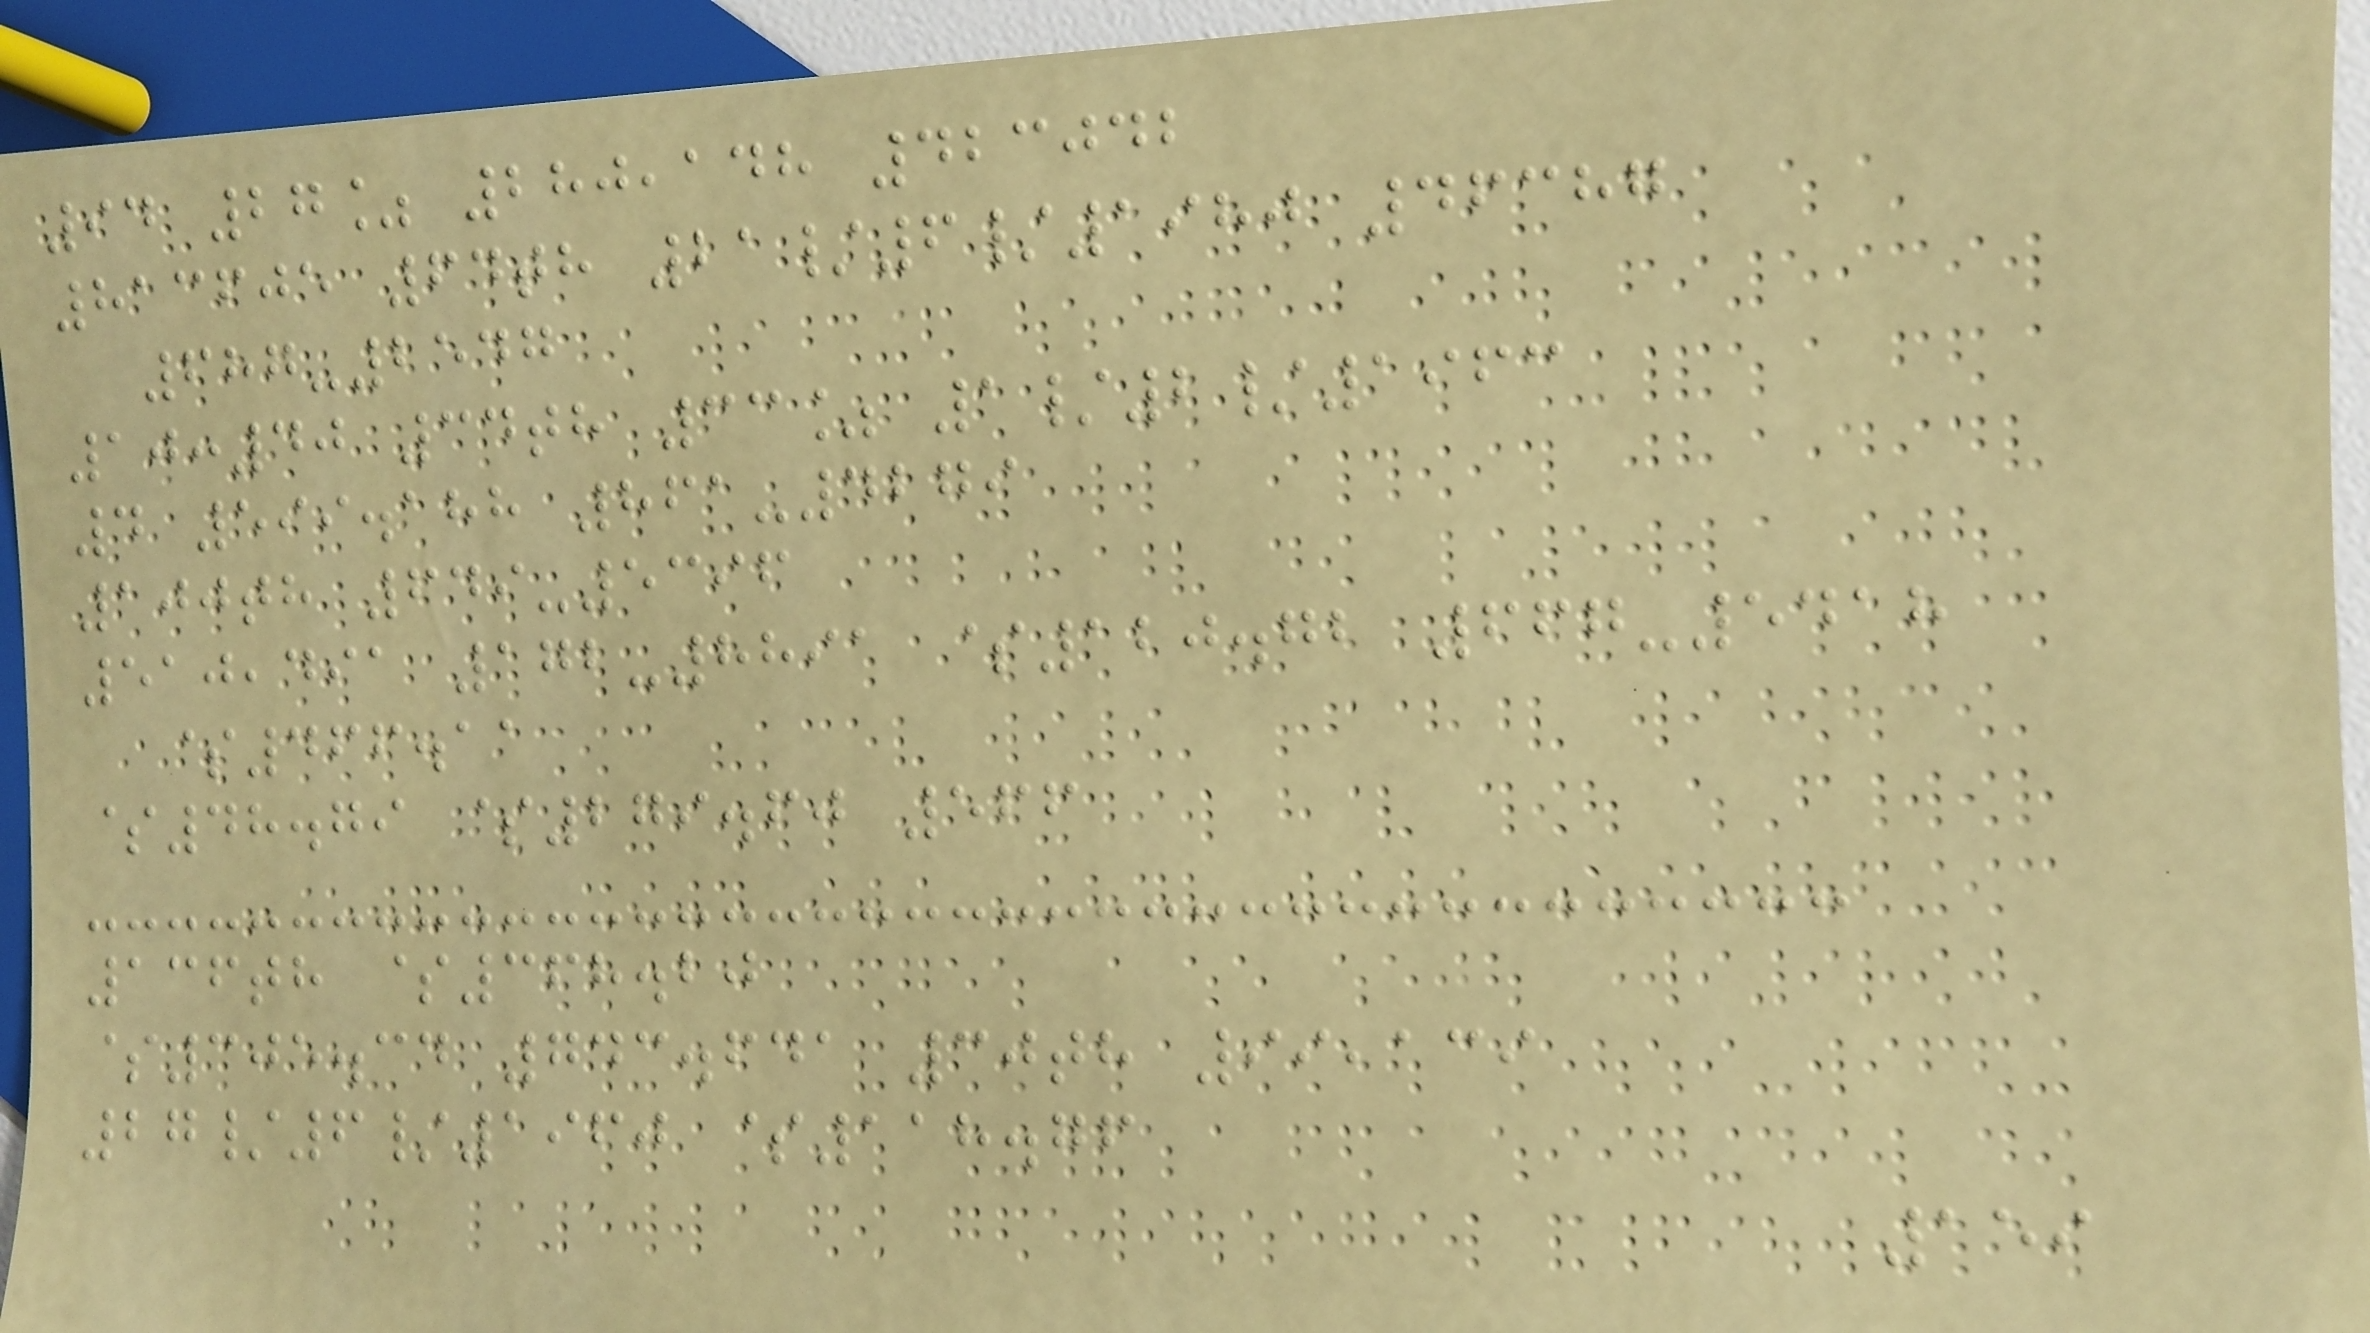94 27% 280,148 423042
813605 64th 21/6/1980 46387
687-2547
10:40 34th 33% 1/2/1963
4 599.188 861-4279
100th 649-5396
510,491 172-8891 $120.72 667-5418
$466.11
$48.79 $279.60 566
136th $368.20
$305.34 743.641 30th 99,139
27/6/1960 $118.76
159
